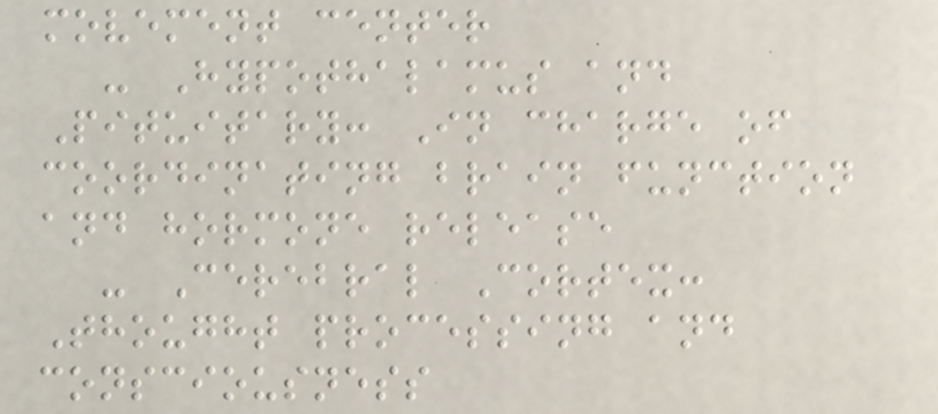movement center
- Hypothalamus and
Pituitary: In charge of
coordinating brain function
and hormone release
- Cerebral Cortex:
Thought processing and
consciousness
